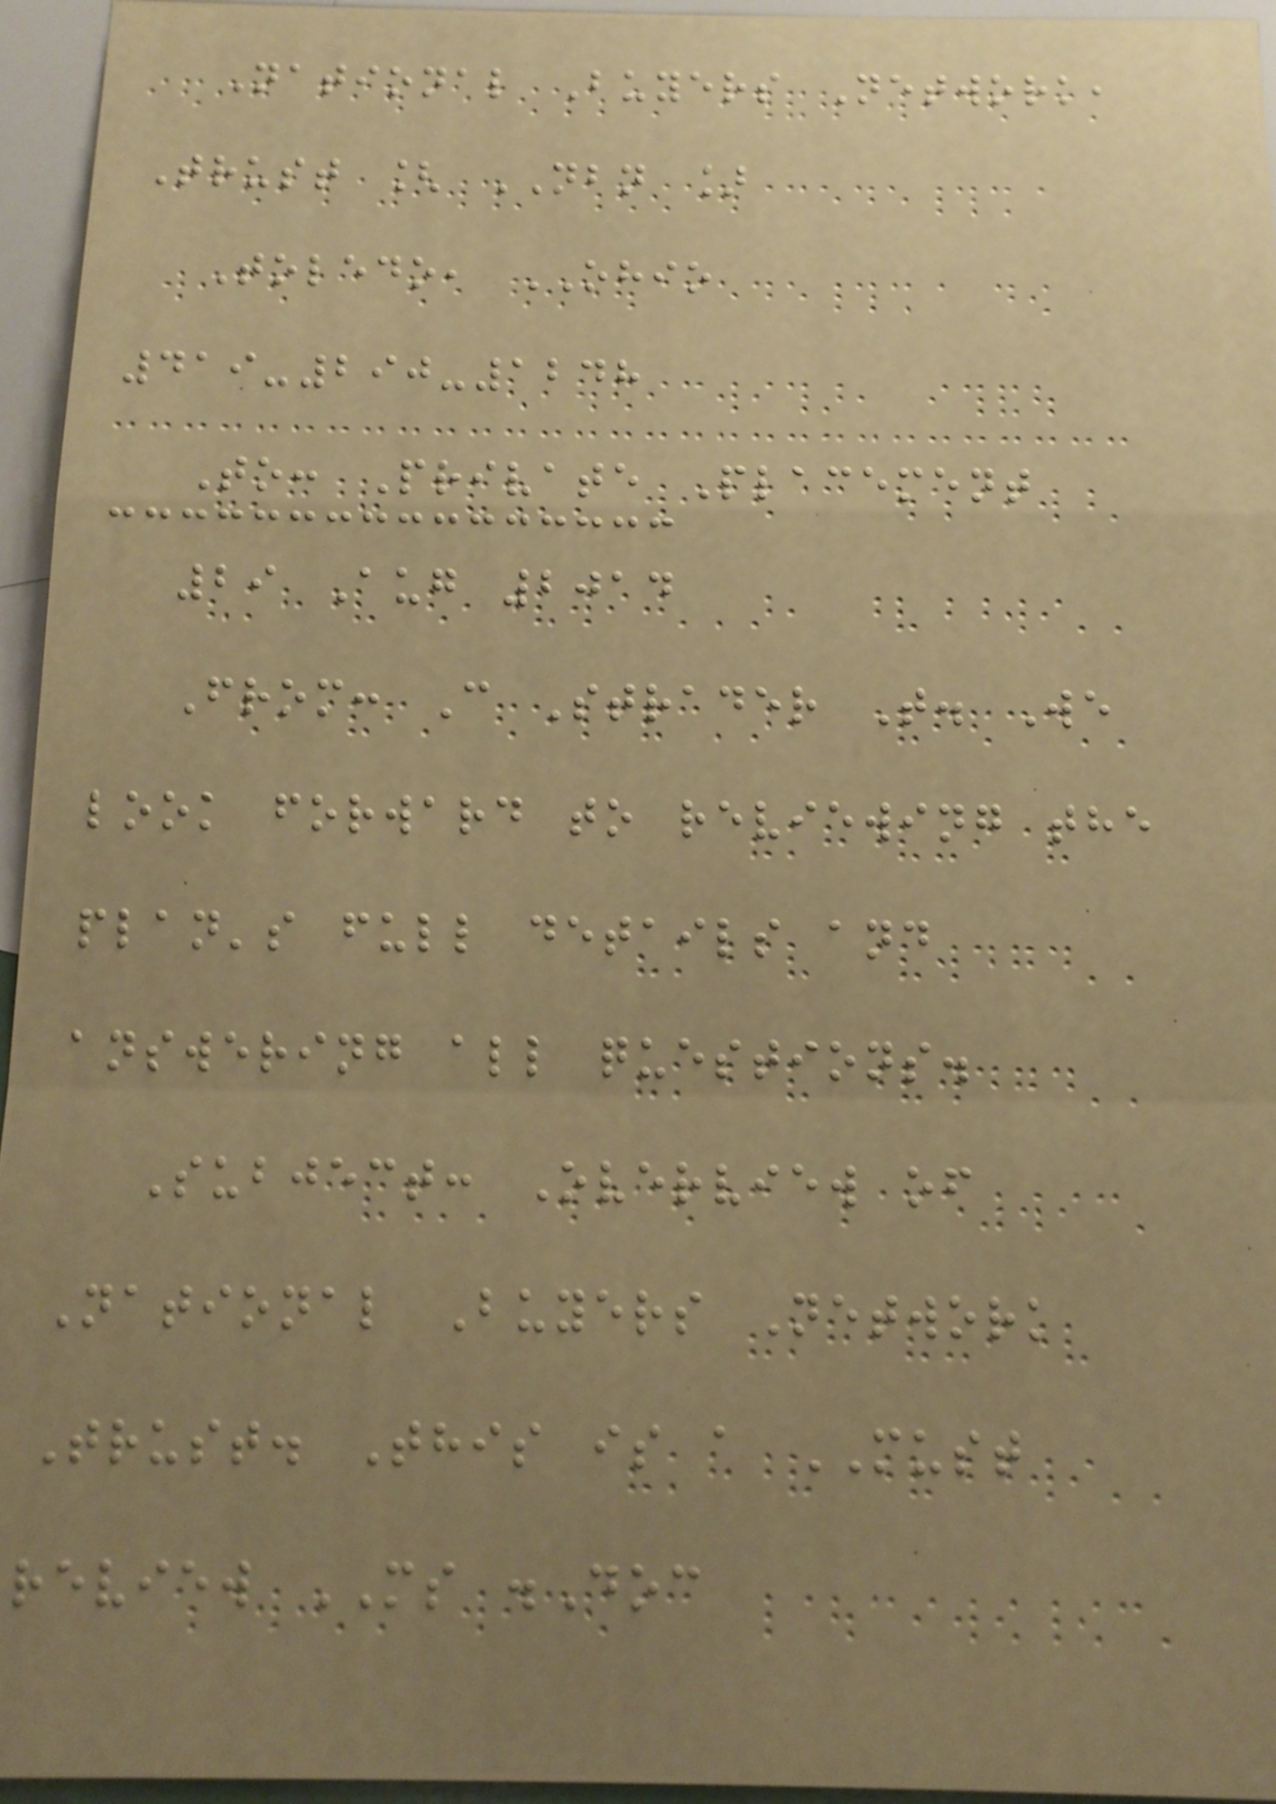National Buyers Network,
Trust [ NBN ]
Toledo, OHIO
419-290-1248
To: Private Placement
29 Aug 2014
From: C Strader T. We
look forward to reviewing the
plan's full details and
answering all questions.
Subject: Overview of
National Buyers Network
Trust. This is a MUST
review MS .Doc
